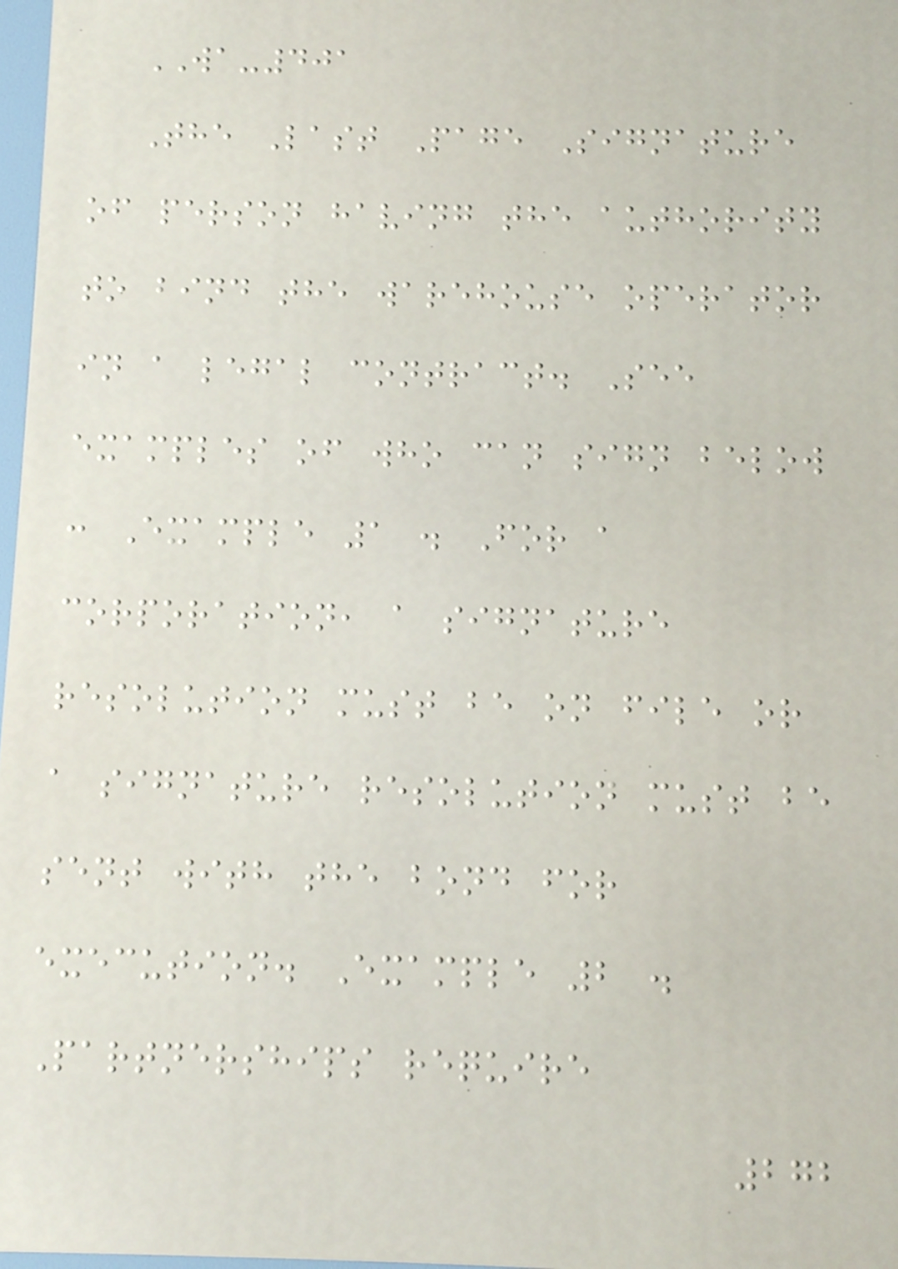WA-401
The Last Page Signature
of person having the authority
to bind the warehouse operator
in a legal contract. See
examples of who can sign below
: Example 1 . For a
corporation, a signature
resolution must be on file or
a signature resolution must be
sent with the bond for
execution. Example 2 .
Partnerships require
272
